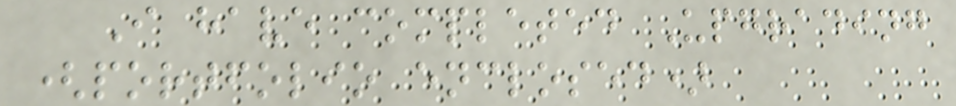I have completed Upgrading
(portfolio enclosed)
